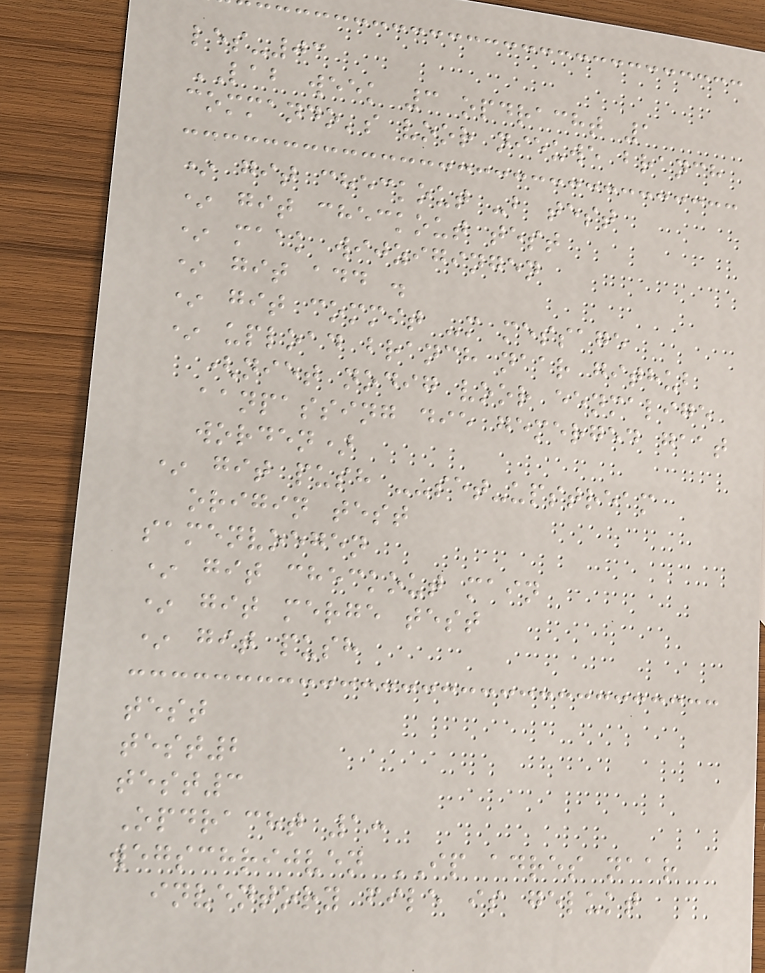les-03
LAB week 3 opdracht 1
commando's voor nieuwe branch
* git checkout -b test
* git checkout test
* maak wijzigingen
* git add .
* git commit -m message
* upload branch naar github
(niet nodig voor eenmalige
aanpassing die gemerged gaat
worden)
* git push --set-upstream
origin test
samenvoegen
* git checkout main
* git merge test
* git push
test
test2
test3
Opdracht 1:
wegschrijven IP adres naar
inventory file is gelukt
